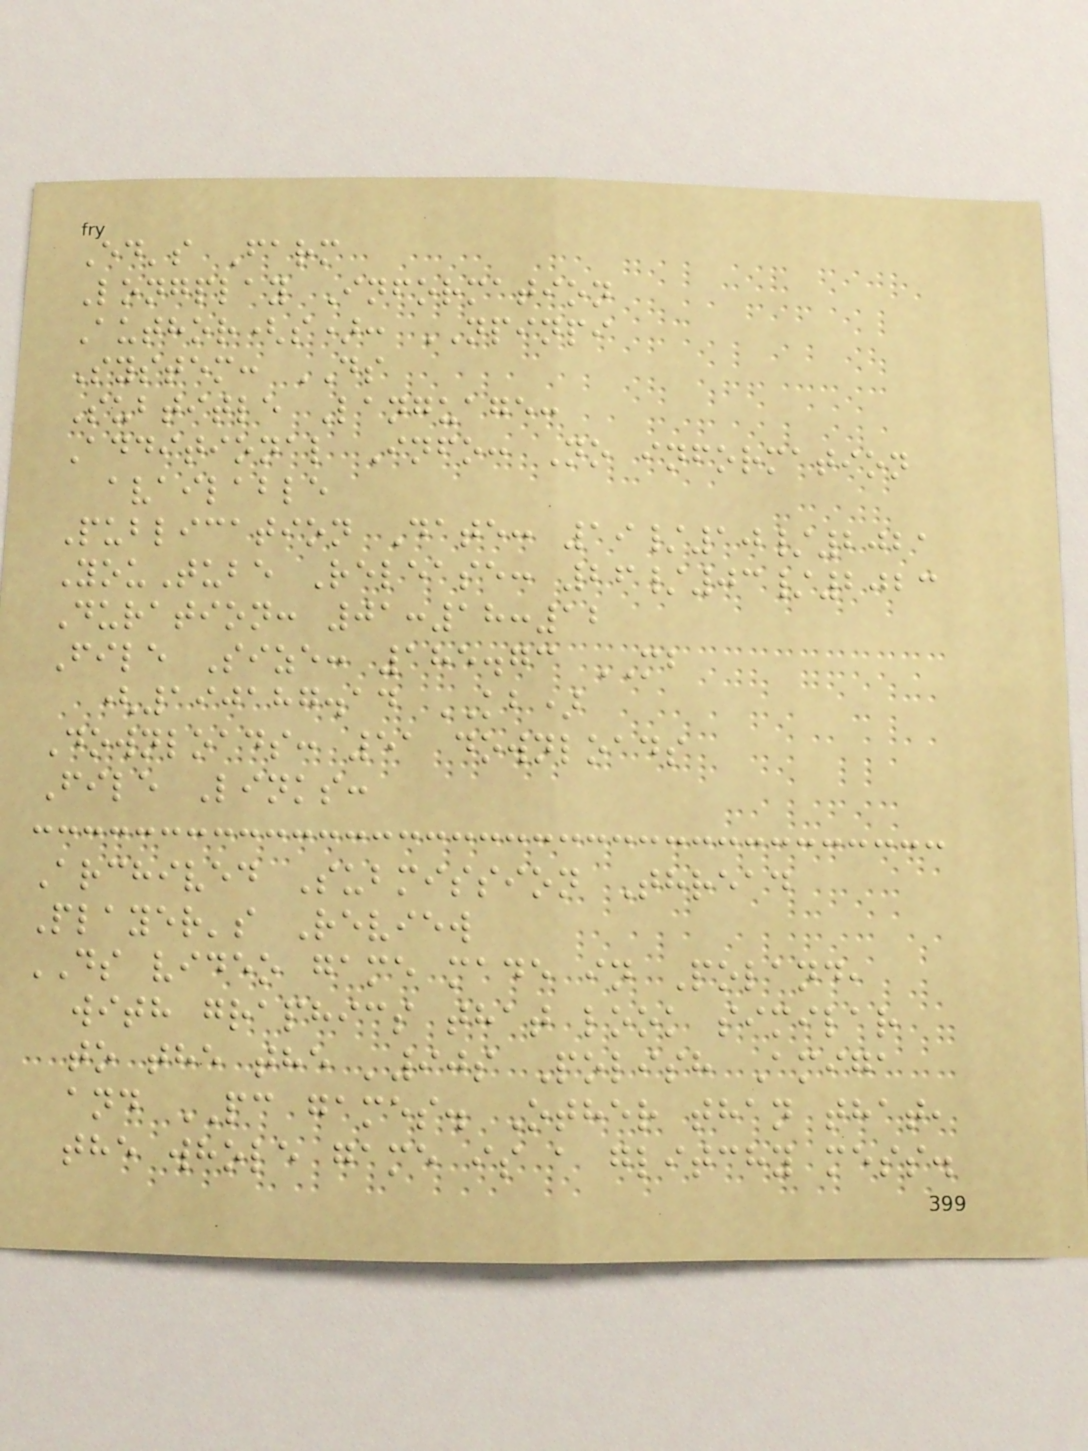Ed's Farm
Longplay Information
Author(s): NPINPI
System: DS
Subtitle Language:
Additional Info: No information
available
Publication Date: 19/10/2021
YouTube Release: 26/03/2023
Duration: 01:18:12
File Size: 185.73 MB
(190187.14 KB)
Downloads: 51 downloads
File Links:
Archived Submission Thread
Player's Review
DS video game made in Poland,
with graphics that look similar
to the the '90s Polish Amiga
and PC games. Other than that,
the whole game is a glitchy mess.
